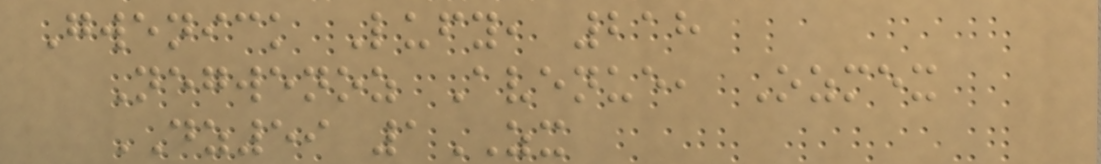Gwenick Lufy, 218
Negwenoz Avenue, Ozmex
DZ59 1ZX
